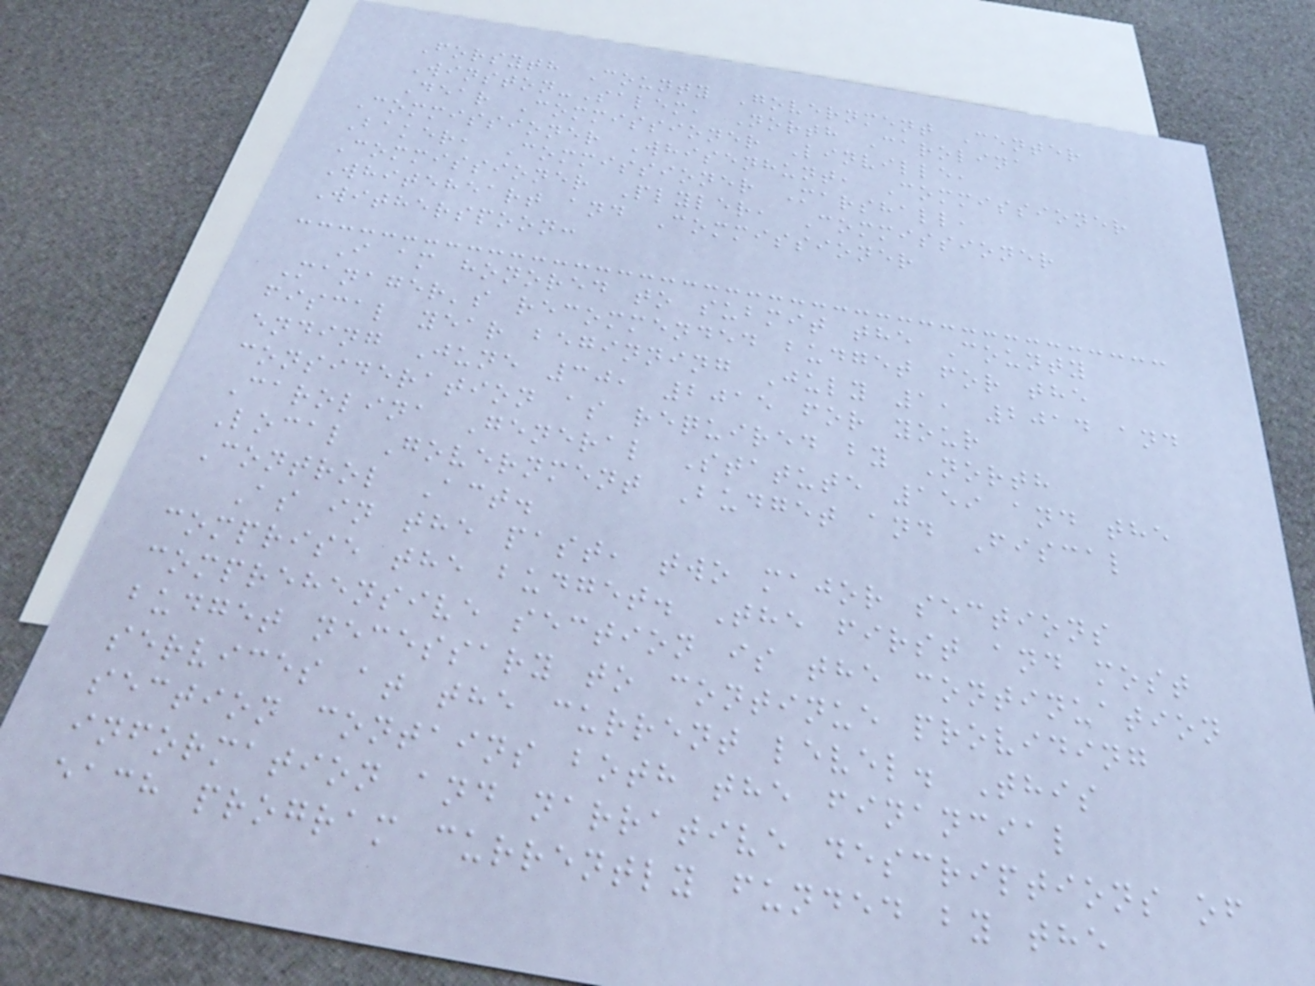Forsyth County Government Center
Winston-Salem, North Carolina
Dear Commissioner Linville,
Commissioner Whisenhunt, Commissioner
Baker, Commissioner Marshall,
Commissioner Plyler, Commissioner
Whiteheart and Commissioner
Witherspoon:
I am honored to submit the County
Manager's recommended budget for the
fiscal year beginning July 1, 2014 and
ending June 30, 2015 for your
consideration as required by North
Carolina General Statute 159 and the
Local Government Budget and Fiscal
Control Act.
As in the past, two major sections
comprise the budget. The first and most
comprehensive section is the continuation
budget necessary to continue providing
services at the current level. This
section contains both the financial
information and narrative descriptions of
each program currently funded by the
